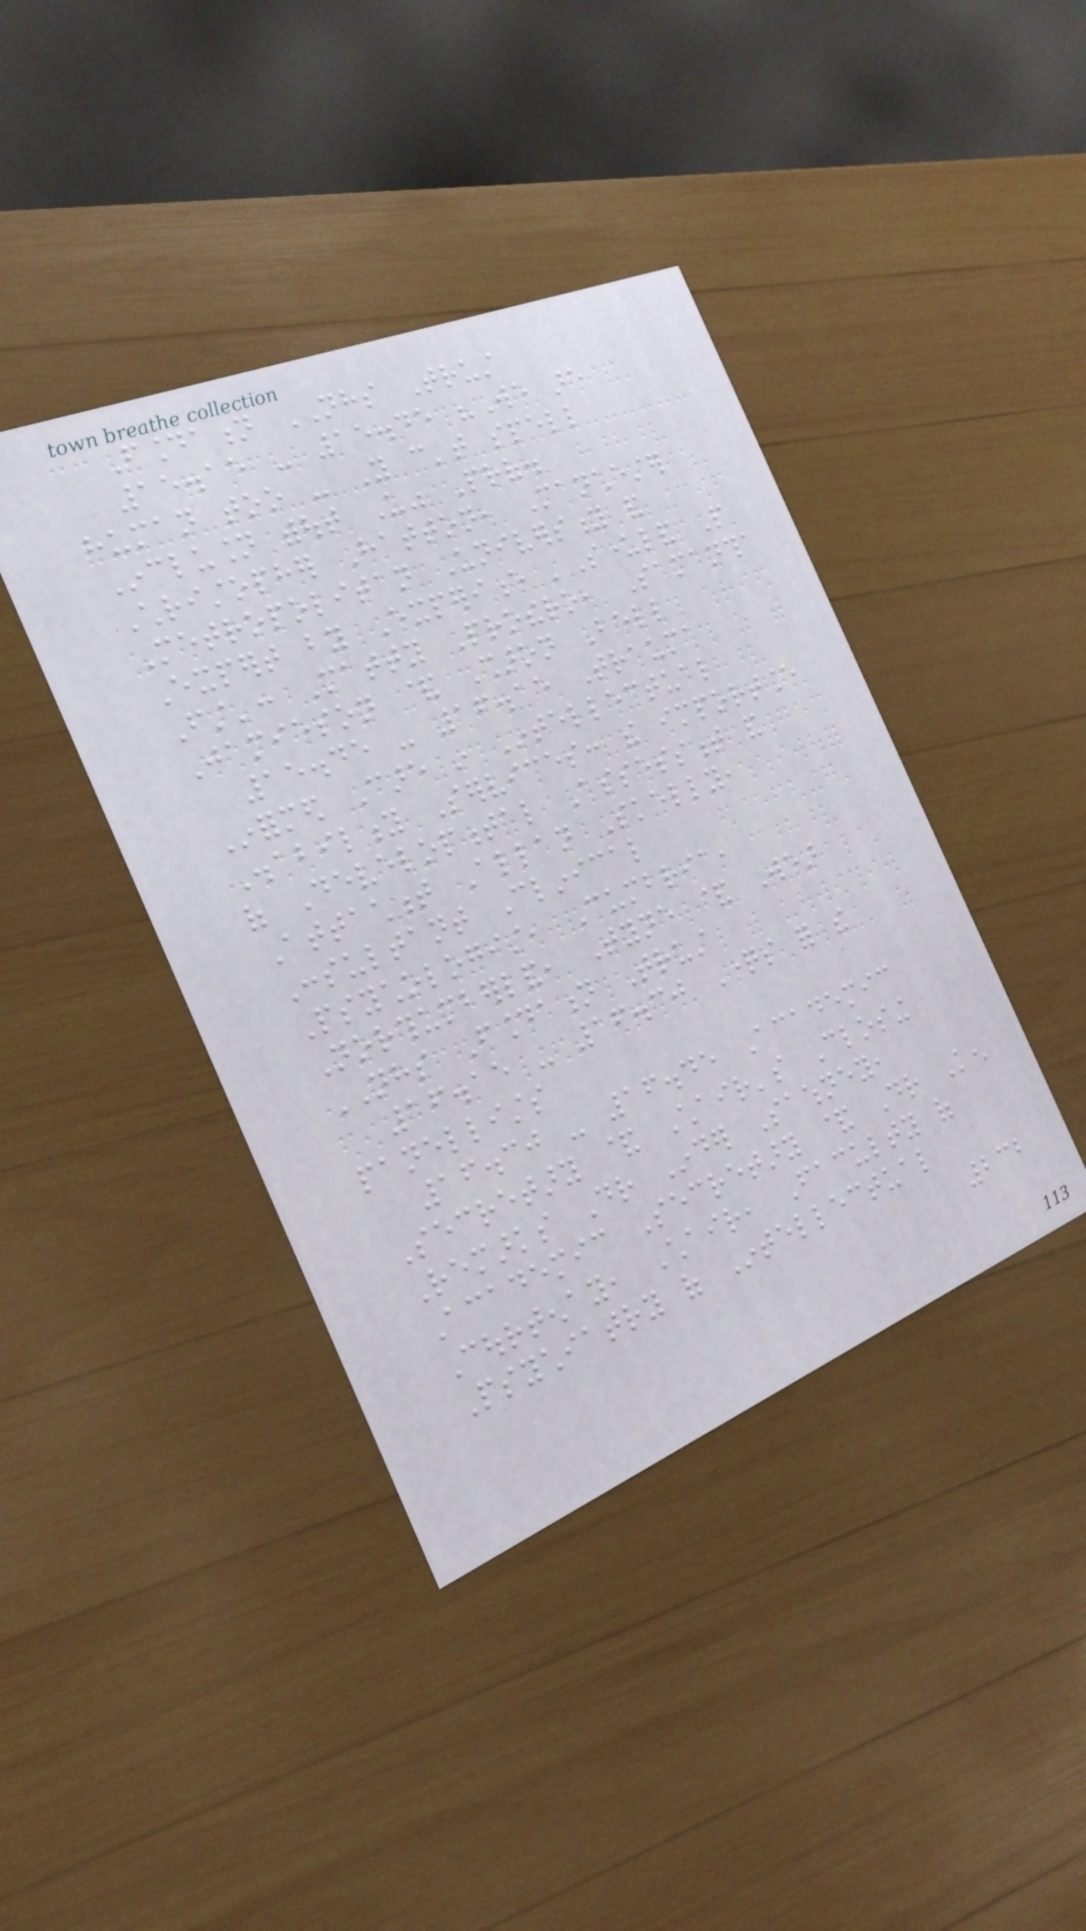Foundation NHS Trust
15.15 - 15.45 "We are
human too - You can't spell
Inclusion without Us" Prof.
Christopher Hatton, Manchester
Metropolitan University and
Expert by Experience 'Sunderland People
First': Matty Prothero, Samantha
Jamieson & Sharon Bell
15.45 - 16.15 Trauma
Informed Care in Intellectual
Disability Services: the importance
of Developmental Assessment and
Attachment Allan Skelly,
Consultant Clinical
Psychologist, Cumbria,
Northumberland, Tyne & Wear
NHS Foundation Trust
16.15 - 16.30 Questions for the
panellists
16.30 - 16.45 Academic
Secretary & Chair's Closing
Remarks Dr Inder Sawhney,
Academic Secretary & Dr Ken
Courtenay, Chair, Faculty of
Psychiatry of Intellectual
232
